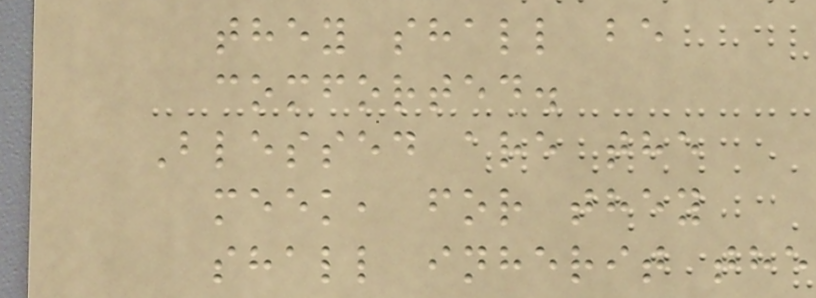they shall be
comforted.
Blessed are the
meek, for they
shall inherit the
